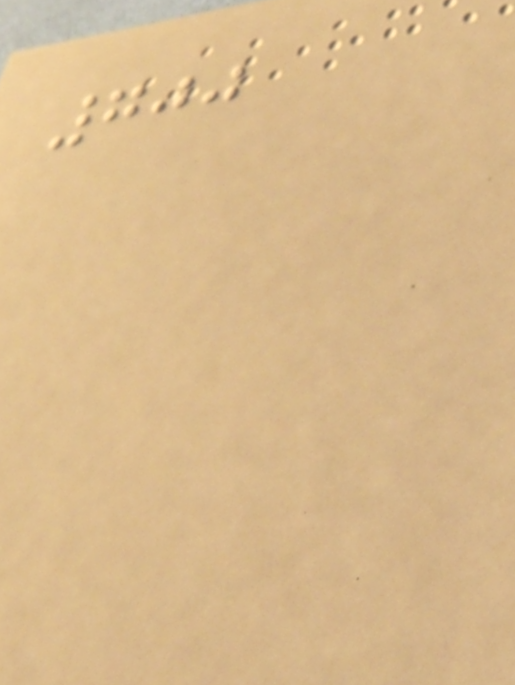700
